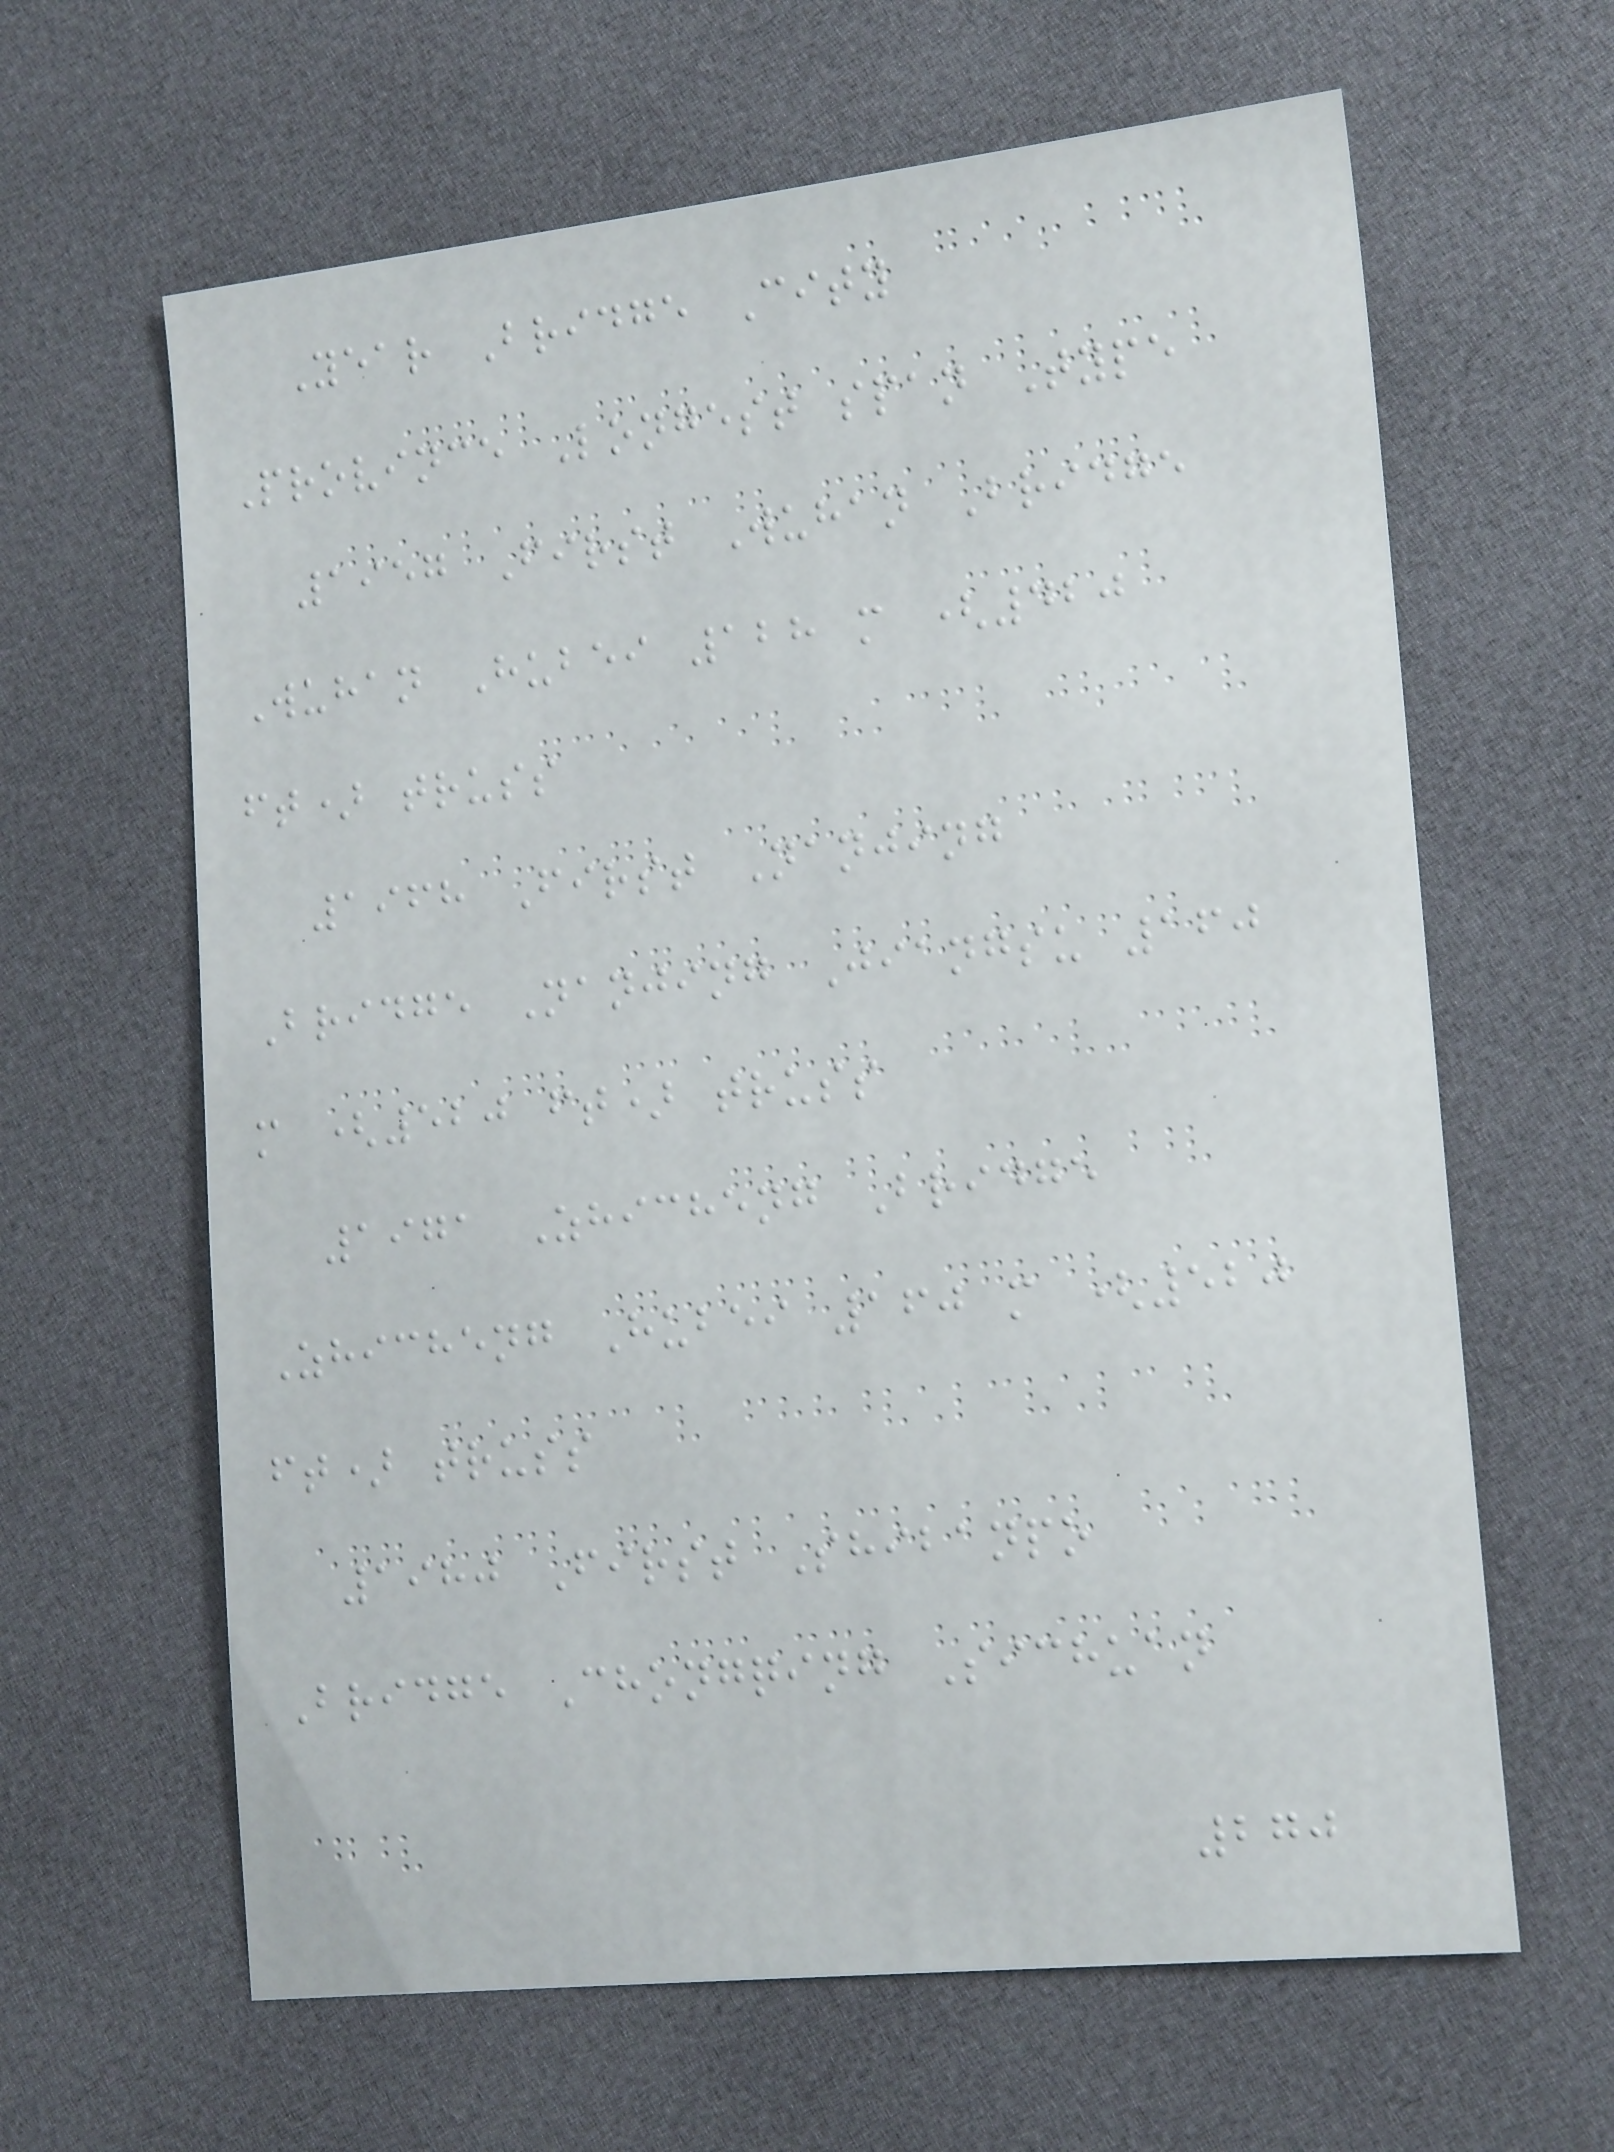Year Bridge City
Province Longest span Type
1957 First Wuhan Bridge
Wuhan Hubei 128 m (420
ft) truss
1968 First Nanjing
Bridge Nanjing Jiangsu 160
m (520 ft) truss
1971 Zhicheng Bridge
Zhicheng Hubei 160 m (520
ft) truss
1980 First Shibanpo
Bridge Chongqing Sichuan
270
